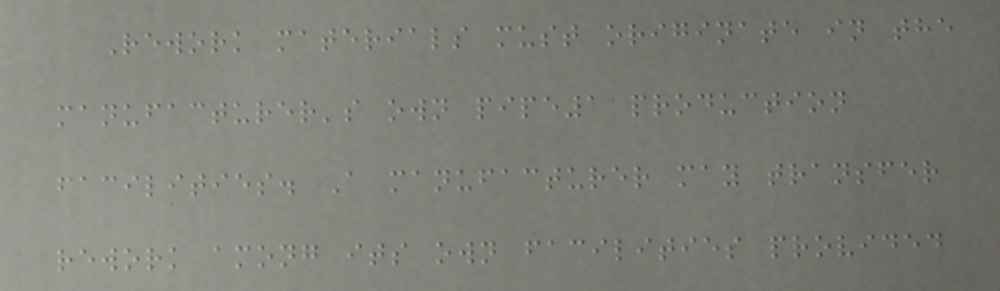Rework materials must originate in the
manufacturer's own pipe1 production
facilities. A manufacturer may transfer
rework among its own facilities provided
